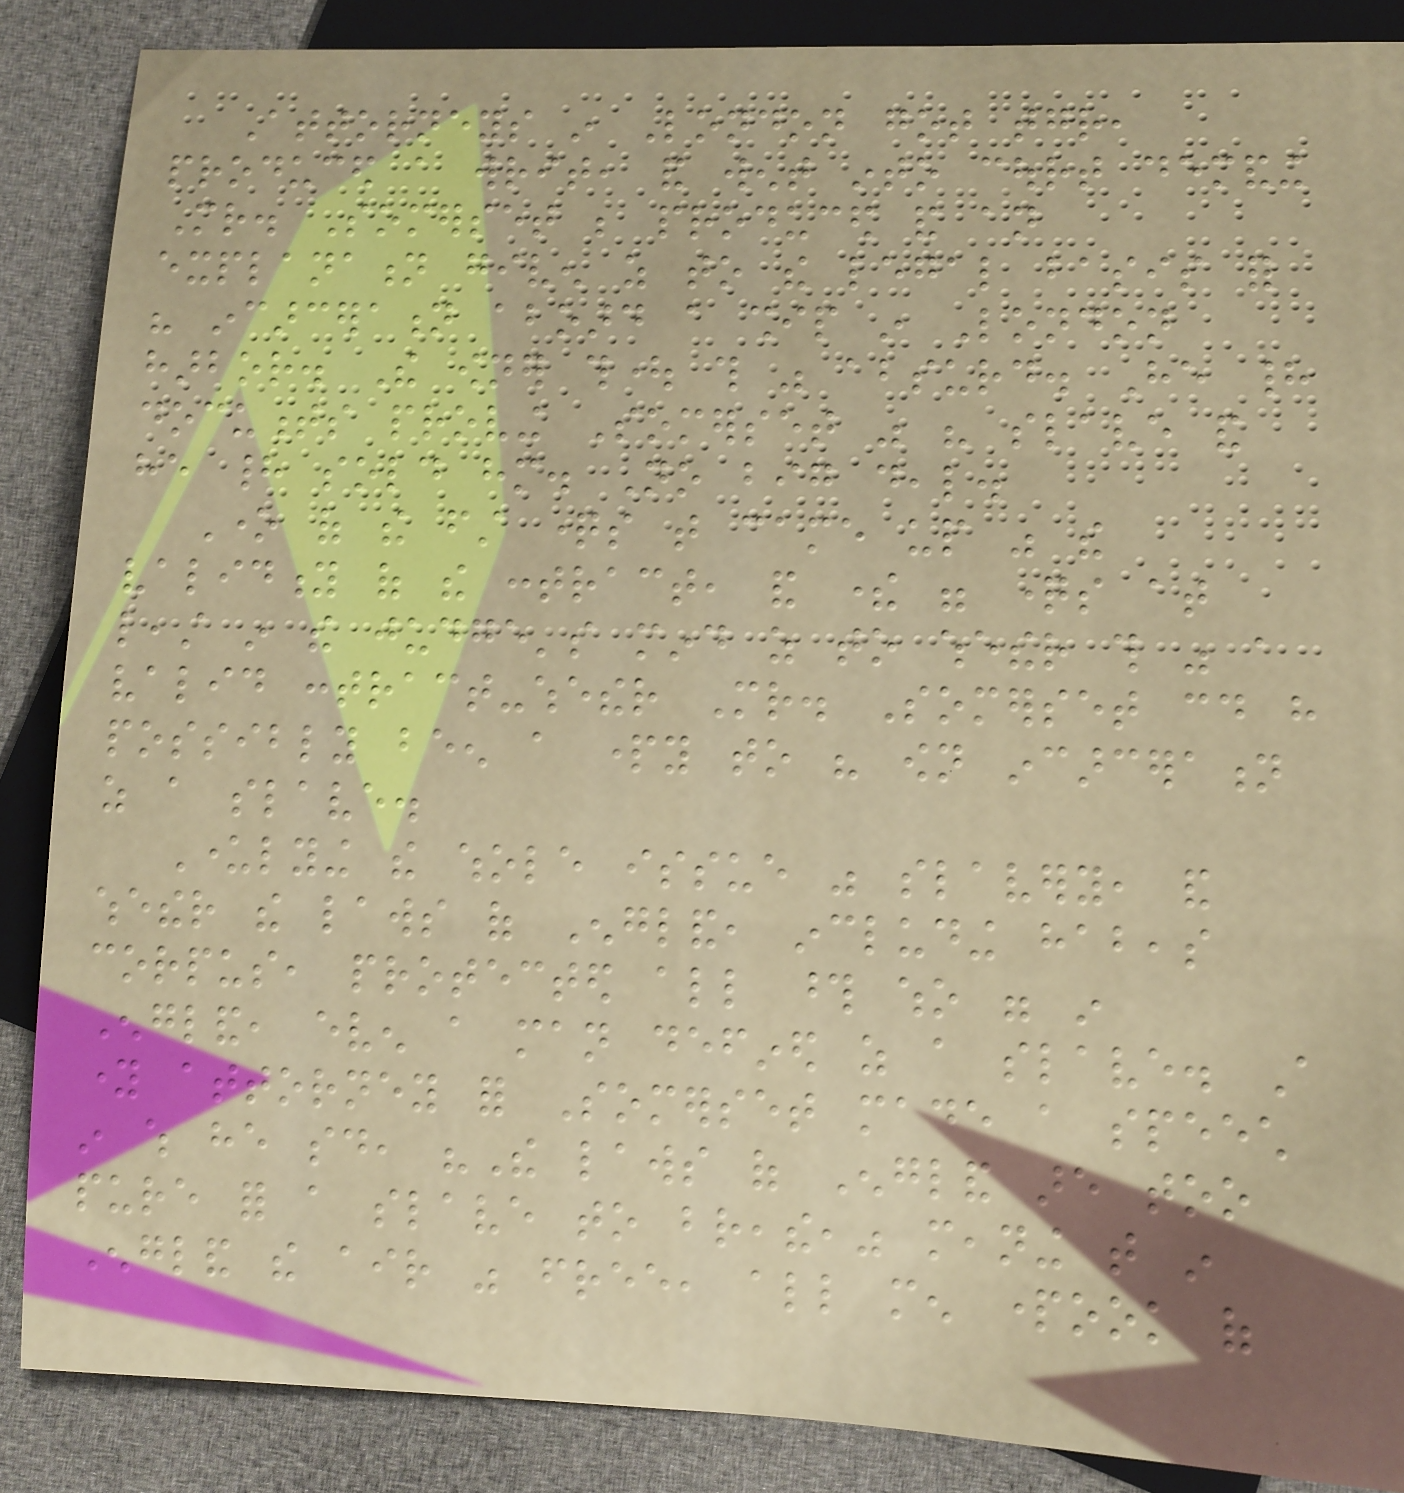Attorneys in London got together,
produced a writ, and went into court demanding
Mr. Somerset be produced and an
explanation given as to the legal basis for
his incarceration aboard a ship in London
harbor. The owner thought this was absurd. He had
documents proving Somerset was his slave and
he had sold him. No big deal.
One of the first questions that came up was the
validity of the contract, and there were questions at
least in the judge's mind as to whether this was a
valid contract-whether Mr. Somerset could have
possibly been a party to his own incarceration
as a slave.
Underlying the whole issue was slavery, and
whether the laws of England, including habeas
corpus, protected all those who were in
England, even a man defined as a slave. A
young attorney for Somerset made a speech
in which he said, "The laws of England are too
pure for a slave to breathe," meaning that in
England the air was free, all men partook of
